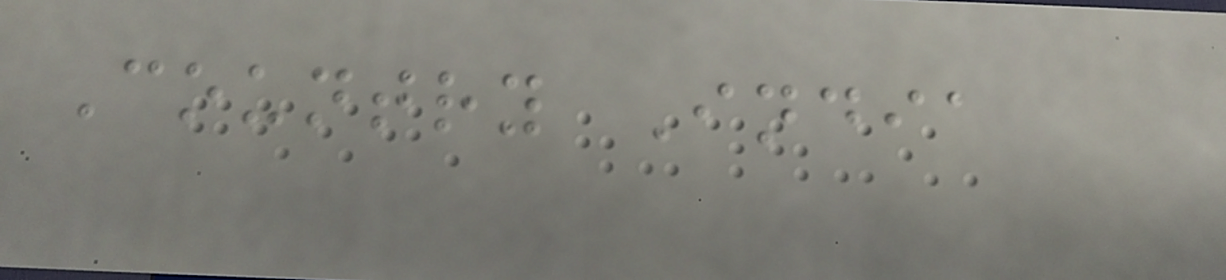Country India
